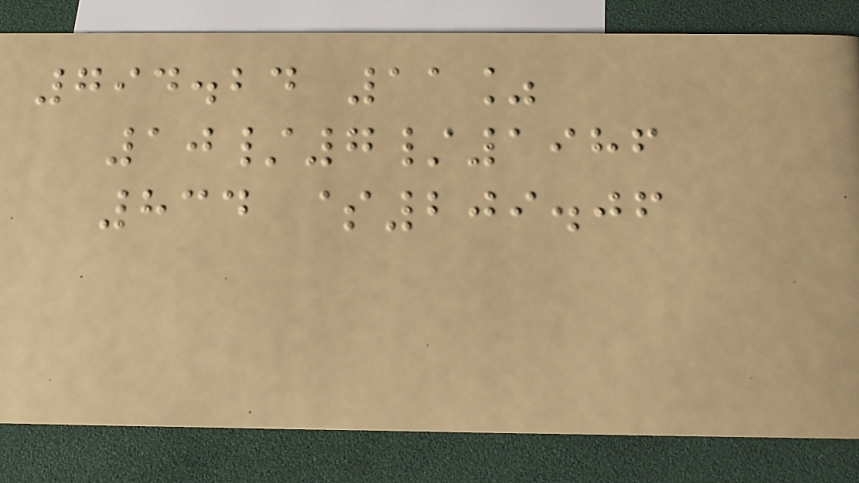794.24 11%
10/7/1986
834 $209.06
